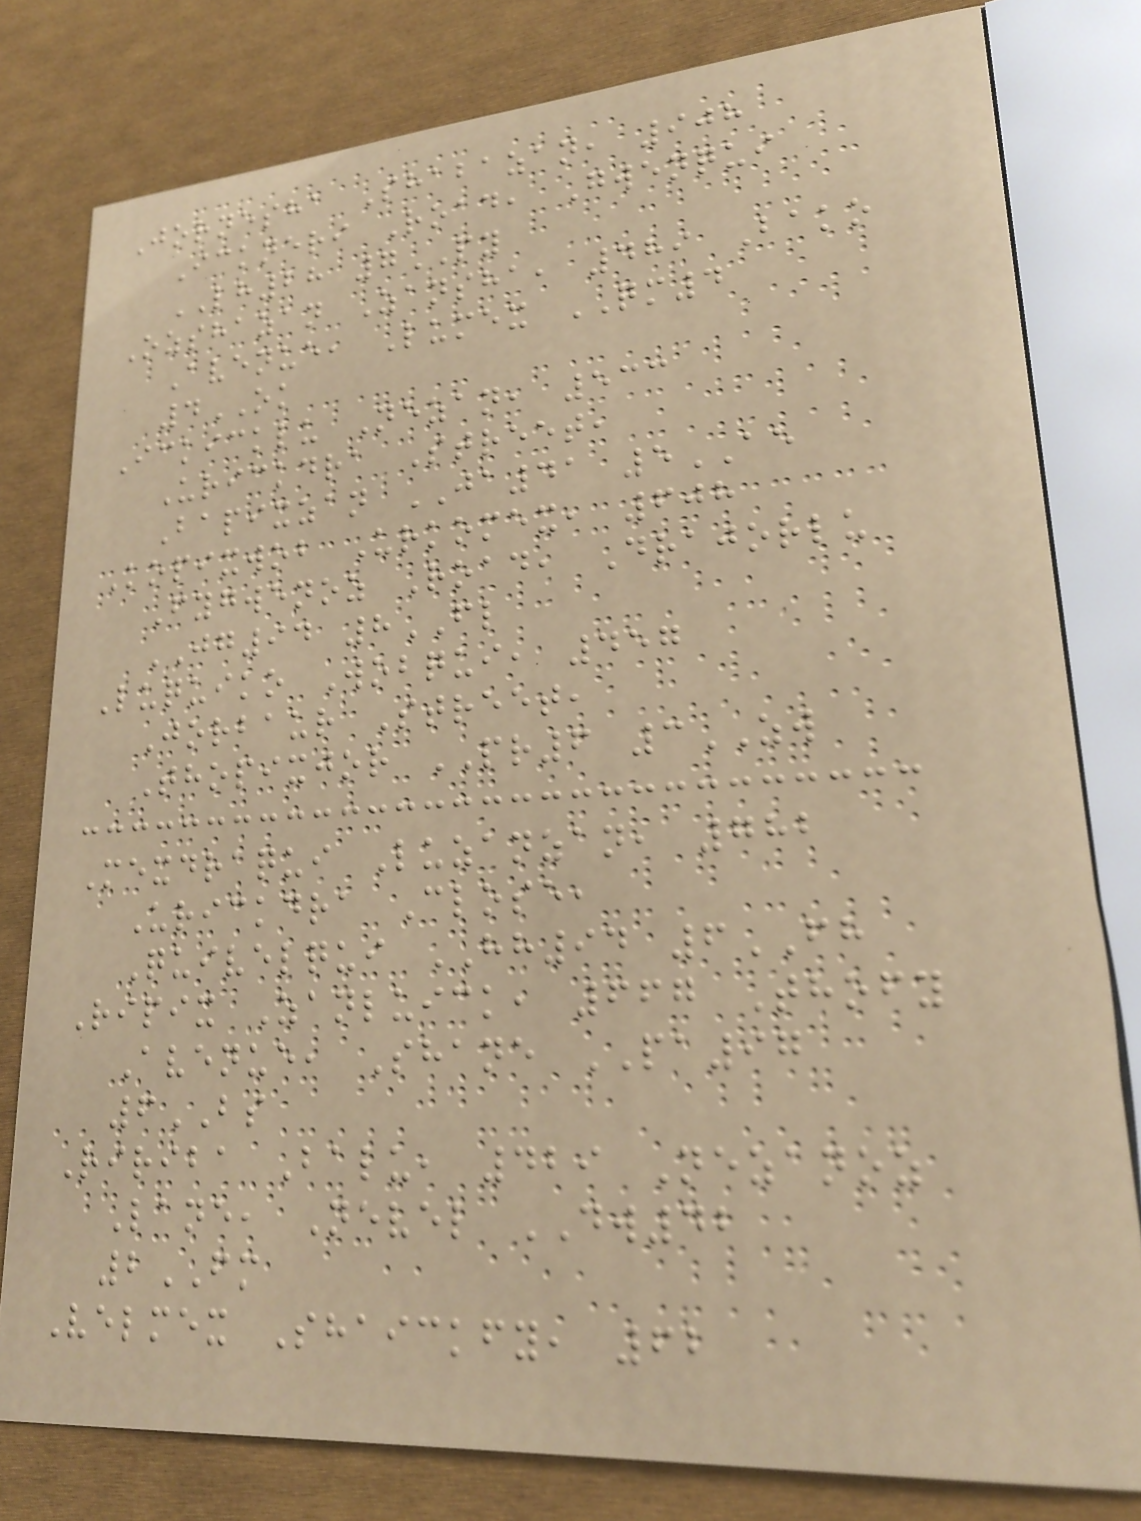Jornesha Shabazan, 908
Ickneri Road, Gwenqui
LH28 7PY
Ozshazan Zansha, 489 Bako
Avenue, Lumex QM4
4OK
Ickicklu Nezan, 533
Urickdra Street,
Bapixzan JA41 5AE
Kopixwob Urkomex, 608
Fygwenoz Road, Drajorlu
JG94 8FL
Luquiko Wobqui, 457
Jorbaur Street,
Thopixjor PR6 3ZW
Mexdraqui Luzanzan, 782
Urickdra Close,
Quivelqui HH94 6FH
Ripix Zanluick, 667 Thofy
Avenue, Shane PA97
6BS
Ririba Balu, 429 Nezanoz
Lane, Nevel DW42
2FM
Velmex Shaickfy, 62
